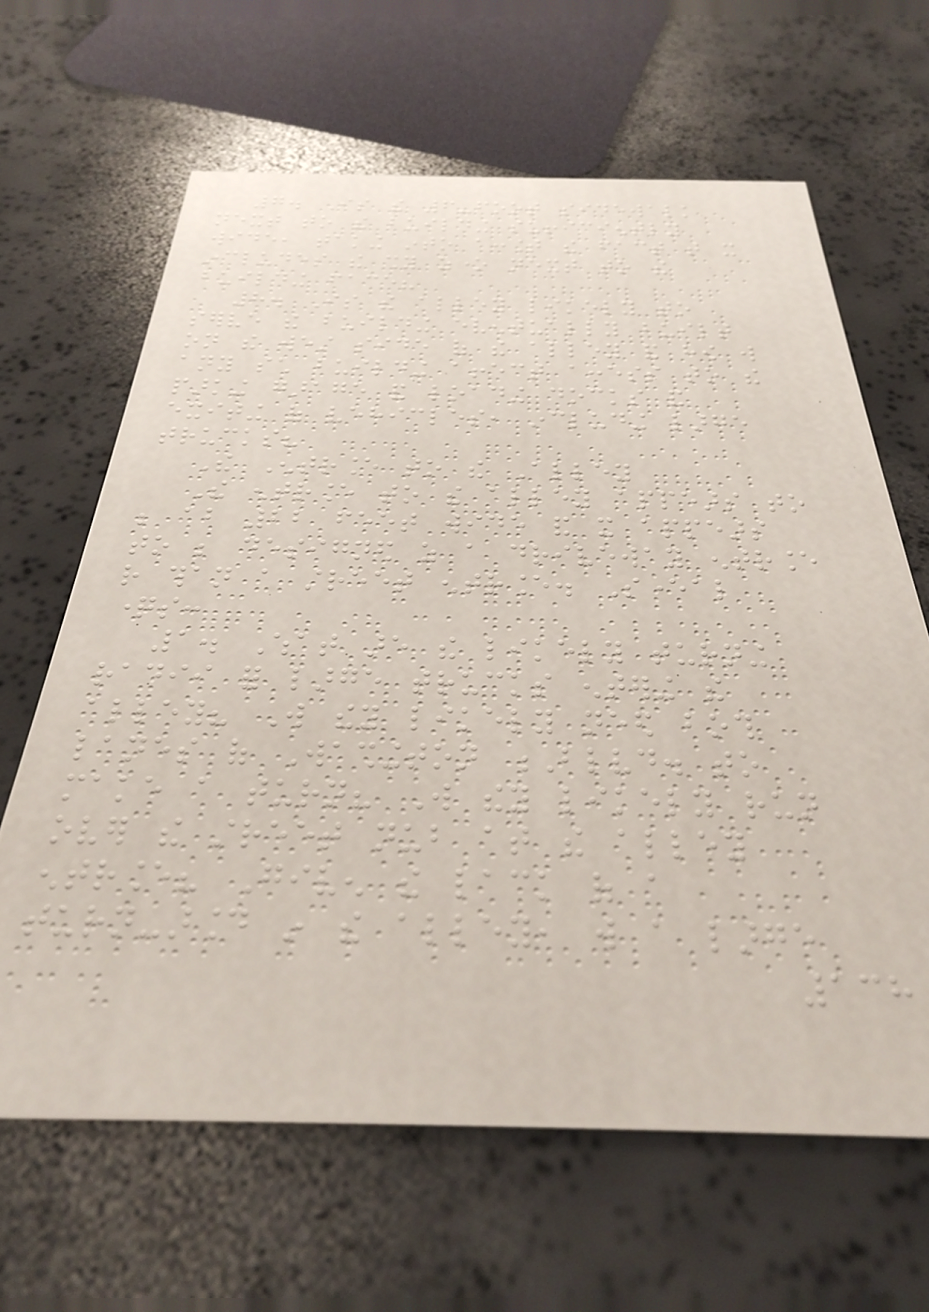7. Is the 6-foot sidewalk
next to the building sufficiently
wide, taking into account the fact that it
includes the shy zone next to the
building face?
8. Is the alley likely to
serve the building eventually built
on the west side of the alley and how will
any such building affect access to the
parking garage and loading docks and
exiting of vehicles, including large
trucks?
The Entrance to the Alley
The entrance to the alley appears to
be about 22 feet wide and it appears
to be designed as a driveway entrance
rather than a street entrance. Several
questions:
1. What are the likely turning
radii for large trucks entering the
alley? Will they likely need both
lanes of Washington Blvd. to
make a turn? Will they likely run
over the street nub at the alley
entrance? Given the lack of a
turn-around in the alley, will a large
138
